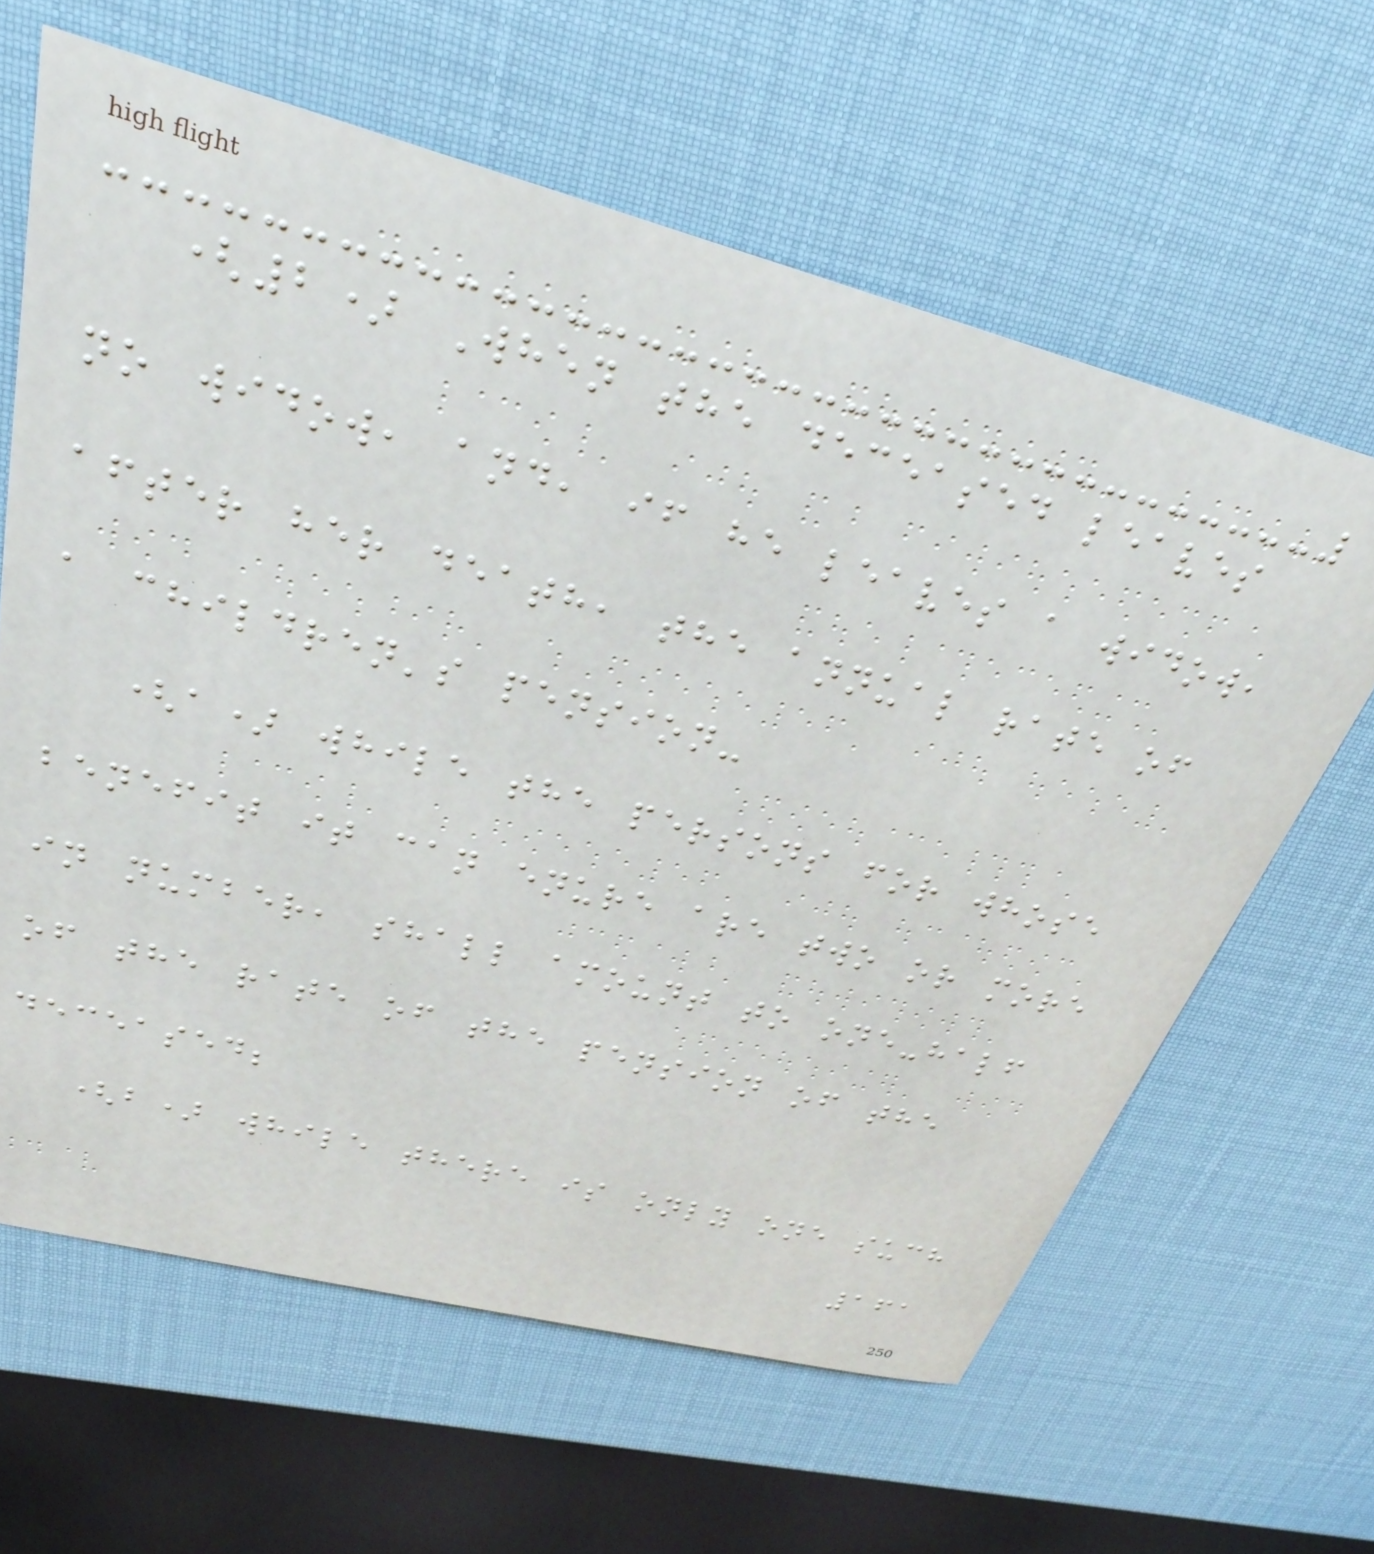(2) When the deceased leaves
no widow, and, if he leaves a widow,
after her death, the annual rate of
a children's pension-
(a) while the persons for whose
benefit it can enure are two or more
in number, shall amount to one-half
of the rate of the pension of the
deceased;
(b) while there is only one such
161
